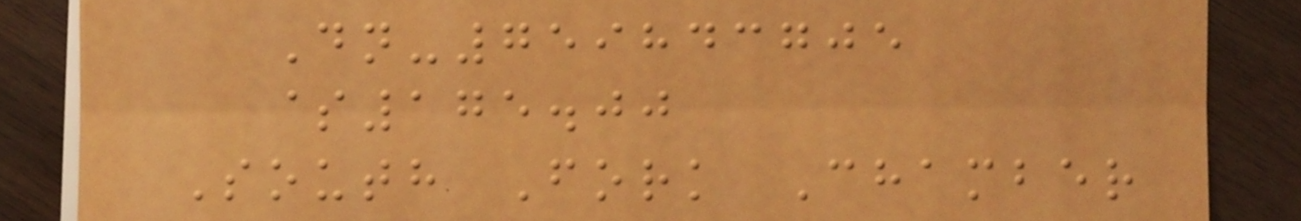Dn-759843705
$175.00
South Fork Chamber
